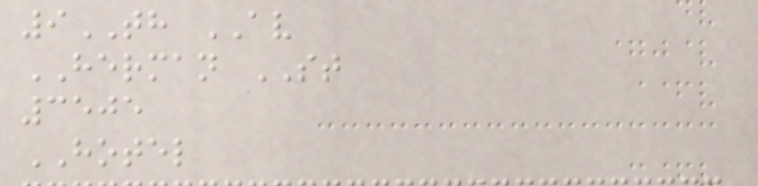9TH AV
HERMAN ST
3505
HOTEL
